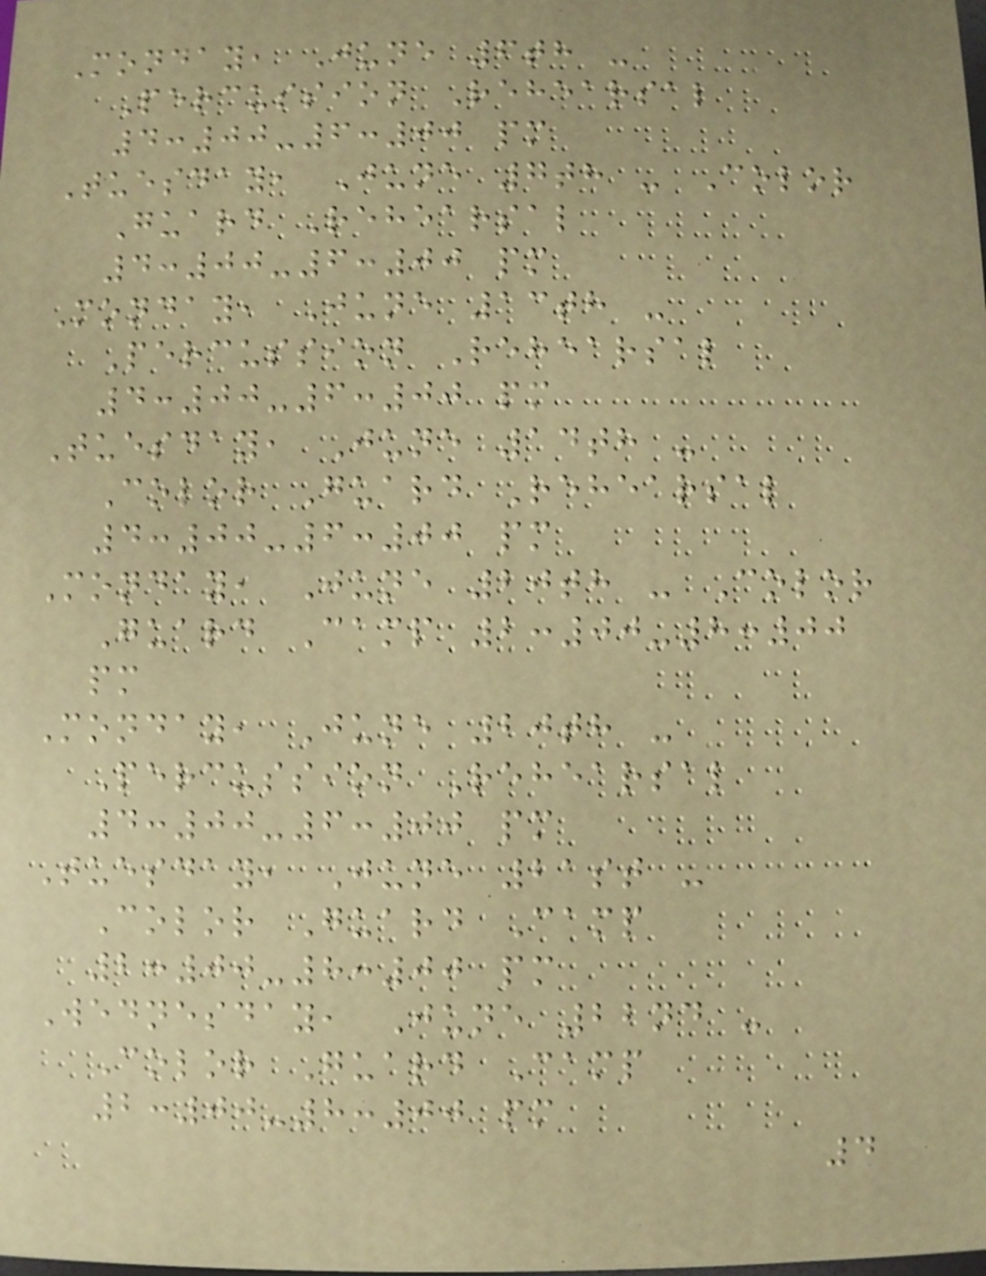Monday, June 6th -
Percussion Rehearsal
4:00-6:00 pm
Tuesday, June 7th - Color
Guard Rehearsal
4:00-6:00 pm
Monday, June 13th -
Percussion Rehearsal
4:00-6:00 pm
Tuesday, June 14th -
Color Guard Rehearsal
4:00-6:00 pm
Monday, June 20th - Color
Guard Camp 2:00-8:00
pm
Monday, June 20th -
Percussion Rehearsal
4:00-6:00 pm
Tuesday, June 21st -
Color Guard Camp
2:00-8:00 pm
Wednesday, June 22nd -
Color Guard Camp
2:00-8:00 pm
4
